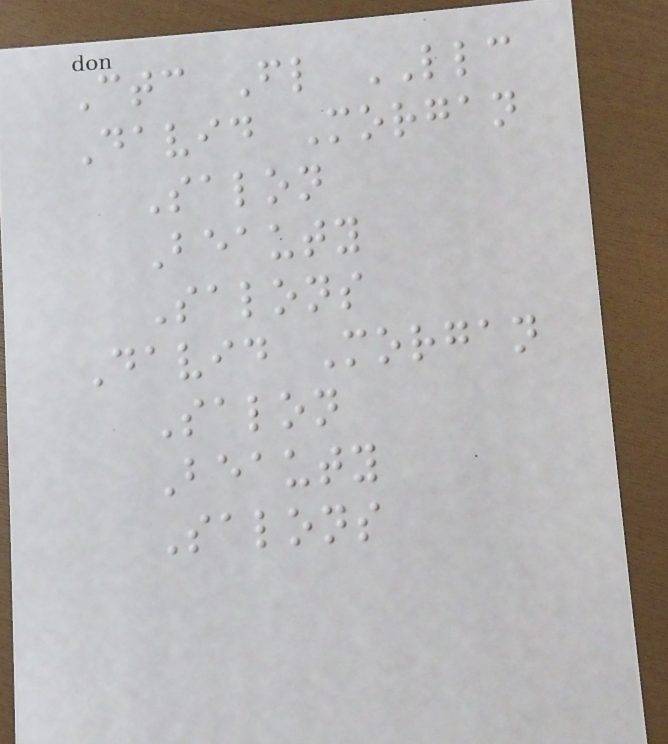Ctc Fl LLC
David Morgan
Salon
Beauty
Salons
David Morgan
Salon
Beauty
Salons
